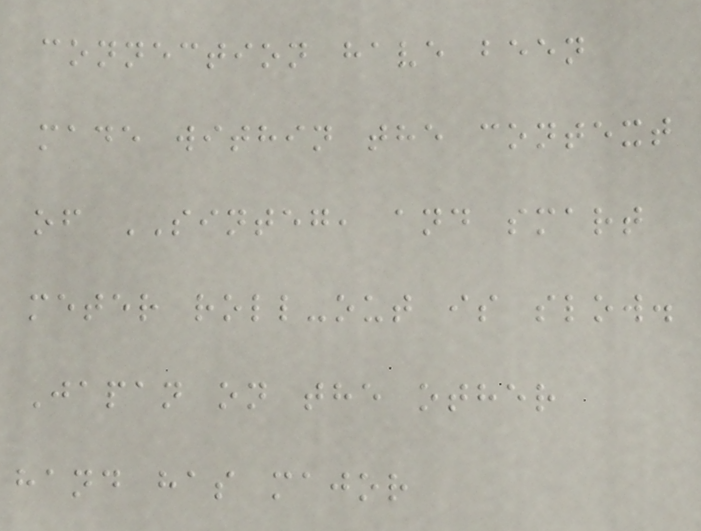connection have been
made within the context
of SINTEG, and smart
meter roll-out is slow.
Japan on the other
hand has major
